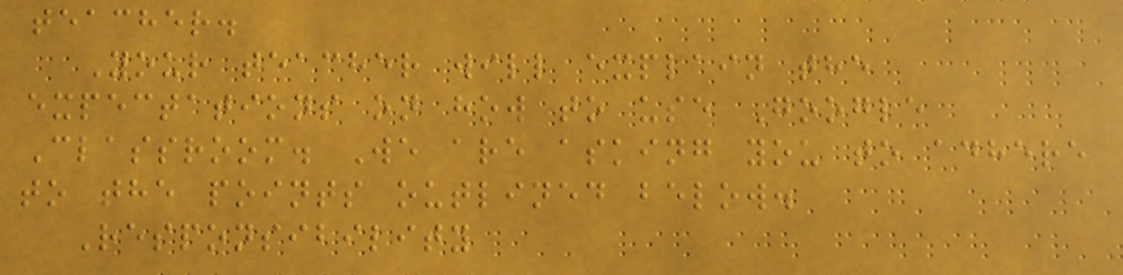teacher.
Your teacher will explain the
expectations on how to use Google
Classroom. We are asking you to adhere
to the points outlined below.
Responsibility
